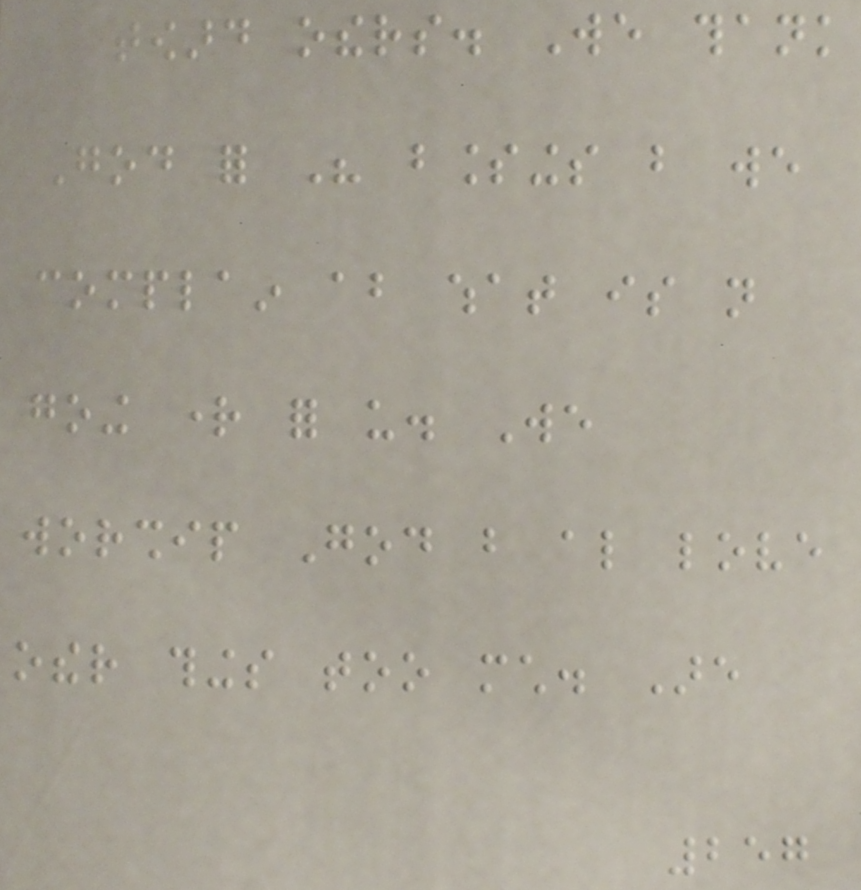toward others. We thank
God for His blessings but we
complain about what is not
going right for us. We
worship God but also love
other things too much. Are
257
